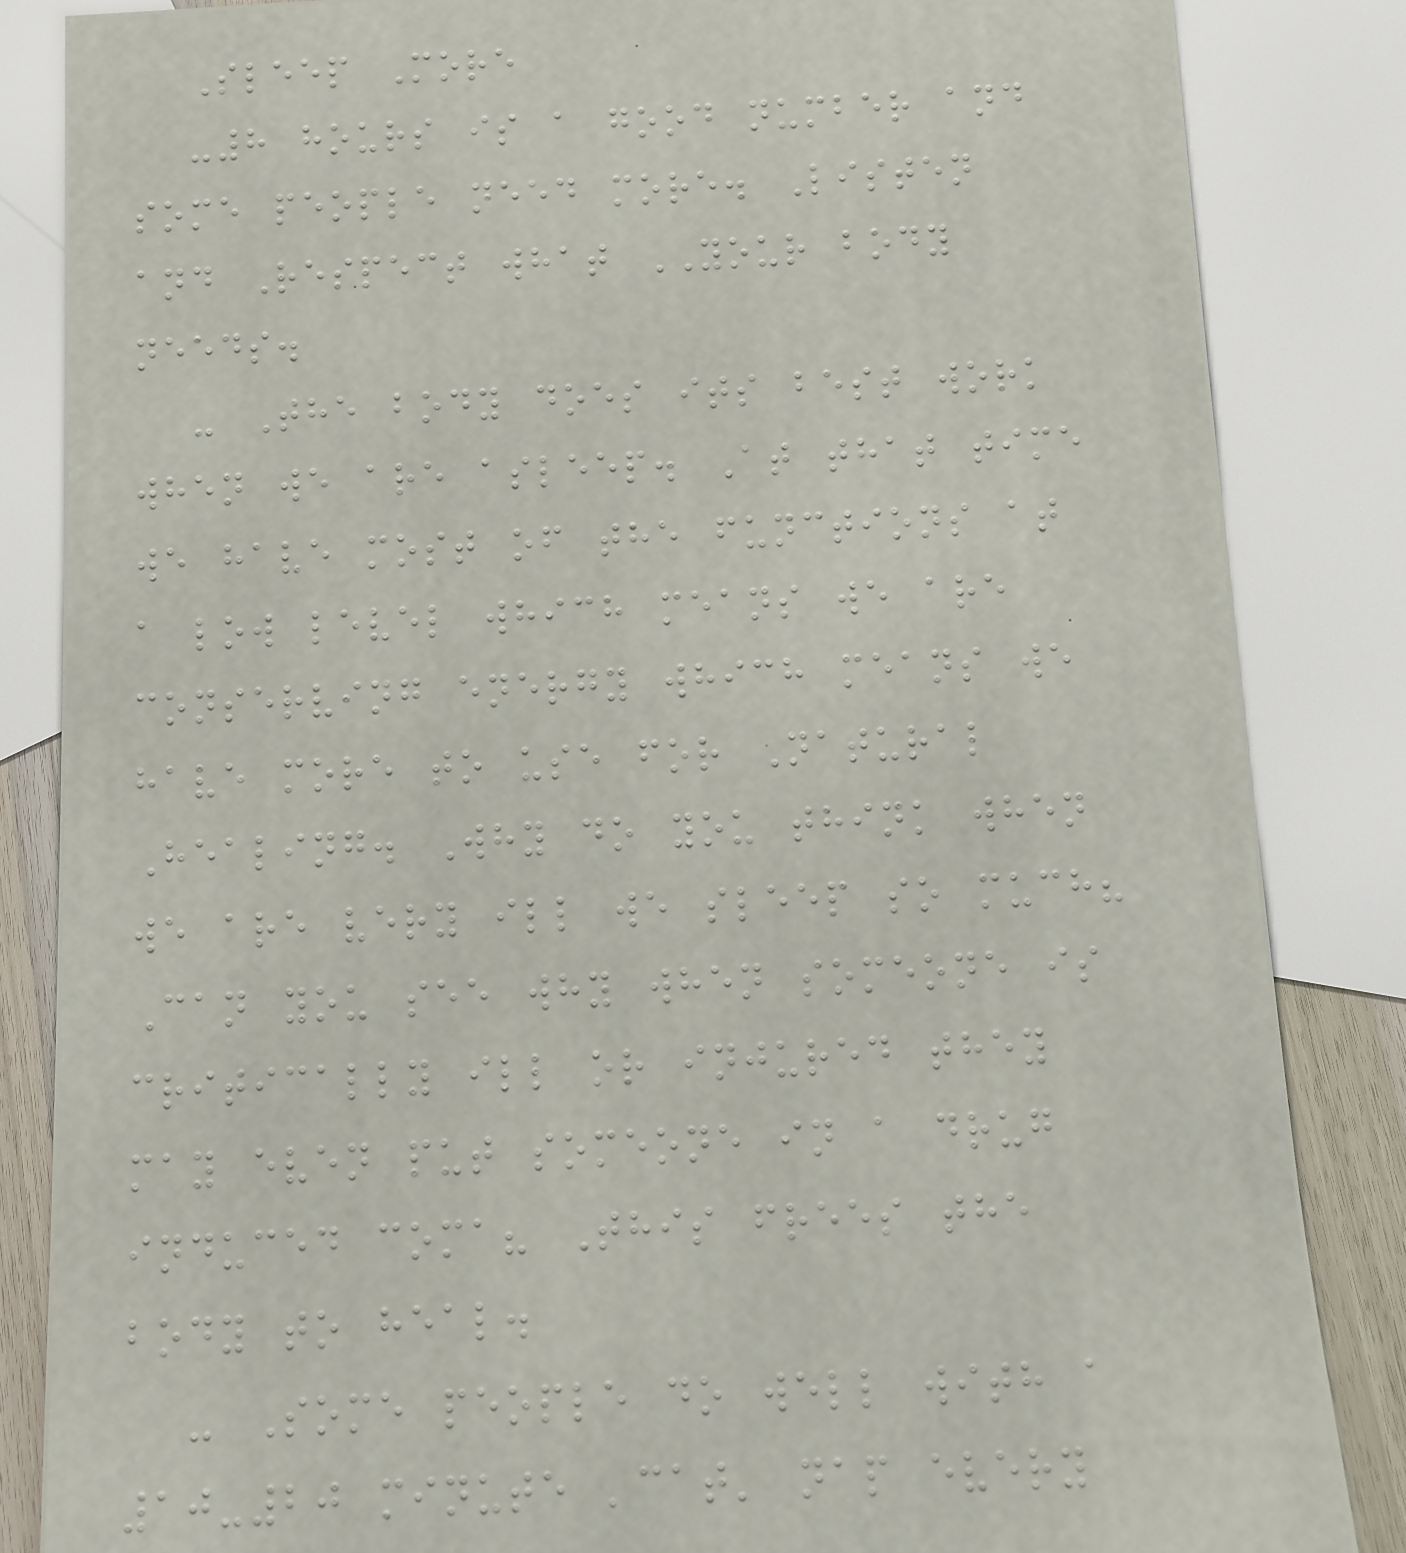Sleep More
-8 hours is a good number and
some people need more. Listen
and Respect what YOUR body
needs.
- The body does its best work
when we are asleep. At that time
we have most of the functions at
a low level which means we are
conserving energy which means we
have more to use for Natural
Healing. Why do you think when
we are very ill we sleep so much?
Can you see why when someone is
critically ill or injured they
may even put someone in a drug
induced coma? This frees the
body to heal.
- Some people do well with a
10-20 minute 'cat' nap every
